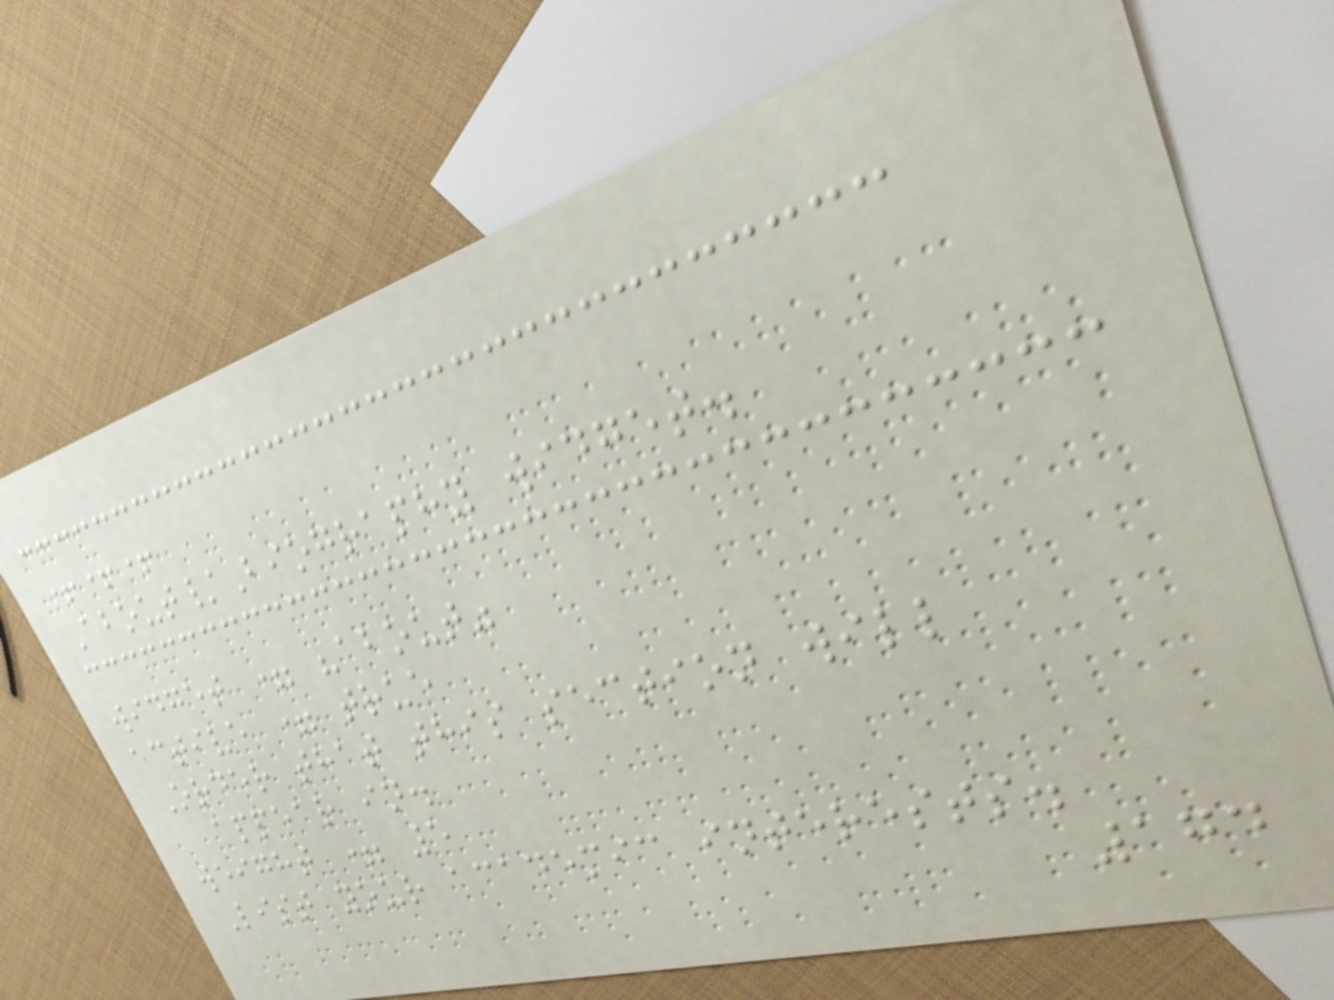+++
About/Biography widget.
widget = "about"
active = true
Order that this section will
appear in.
weight = 5
List your academic interests.
174
